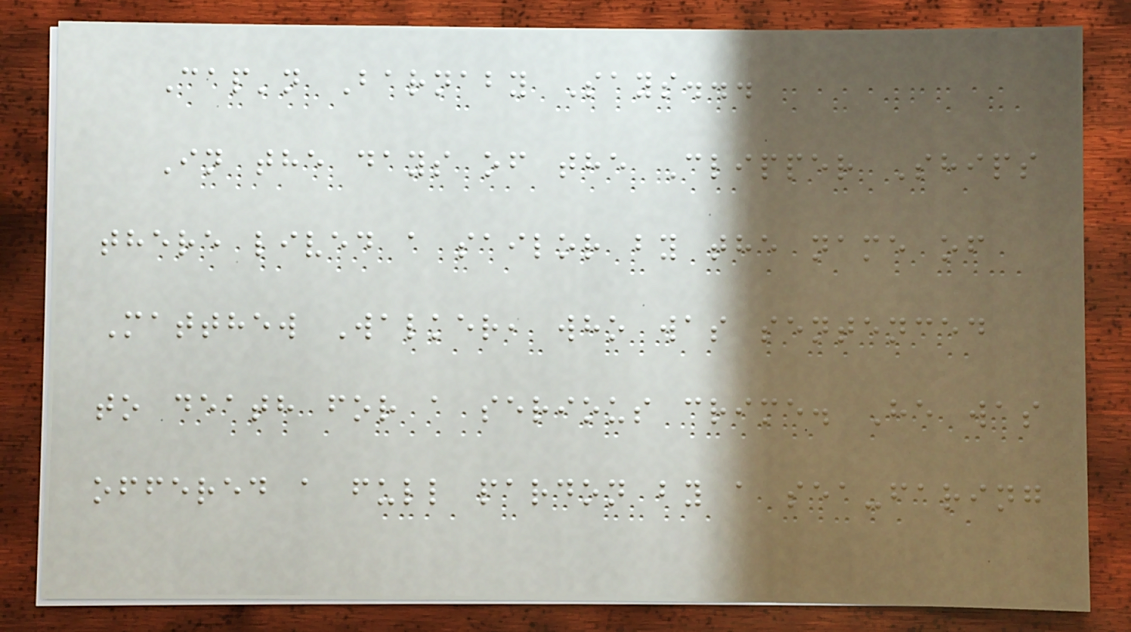Cap'n Barnaby Says...
In the days of the Clipper Ships
there lived a sailor by the name of
Matthew Walker, who was sentenced
to death for a serious crime. He was
offered a full pardon by a sea-faring
